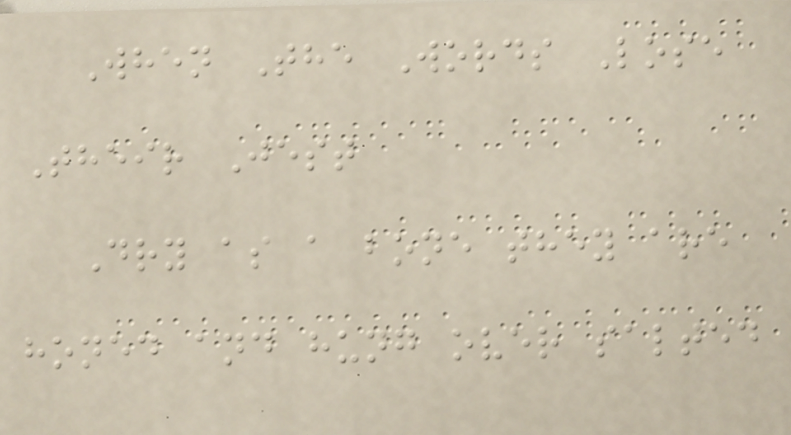When The Words Lose
Their Jest
Dry as a bone they are
honed and hung over salted
